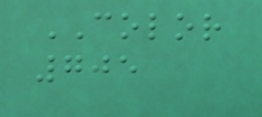COLOR
705
